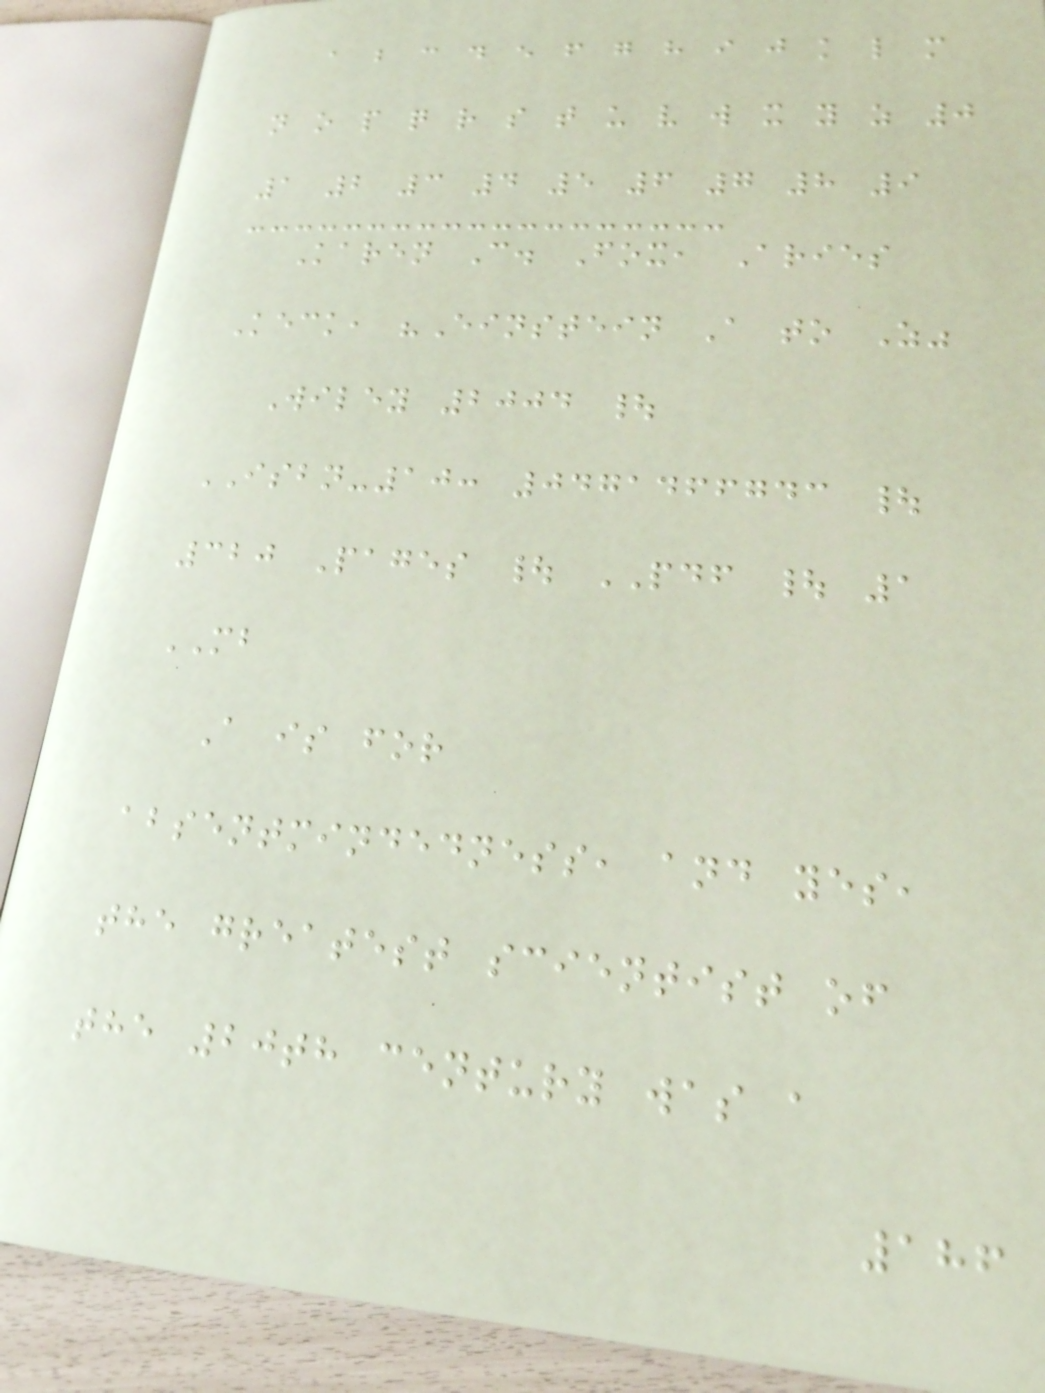a b c d e f g h i j k l m
n o p q r s t u v w x y z 0
1 2 3 4 5 6 7 8 9
Karen C. Fox, Aries
Keck, "Einstein A to Z"
Wiley 2004 |
ISBN-10: 0471466743 |
320 Pages | PDF | 1
MB
A is for
absentmindedness, and yes,
the greatest scientist of
the 20th century was a
186
